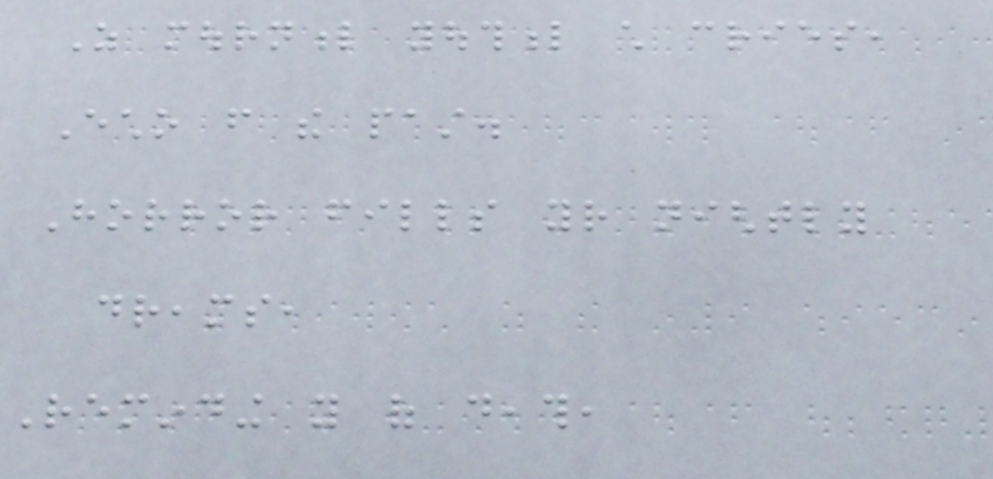As mournful youthful child cries,
Echo from the past.
Horror fills your nightly
dreams,
Reminding you of death,
